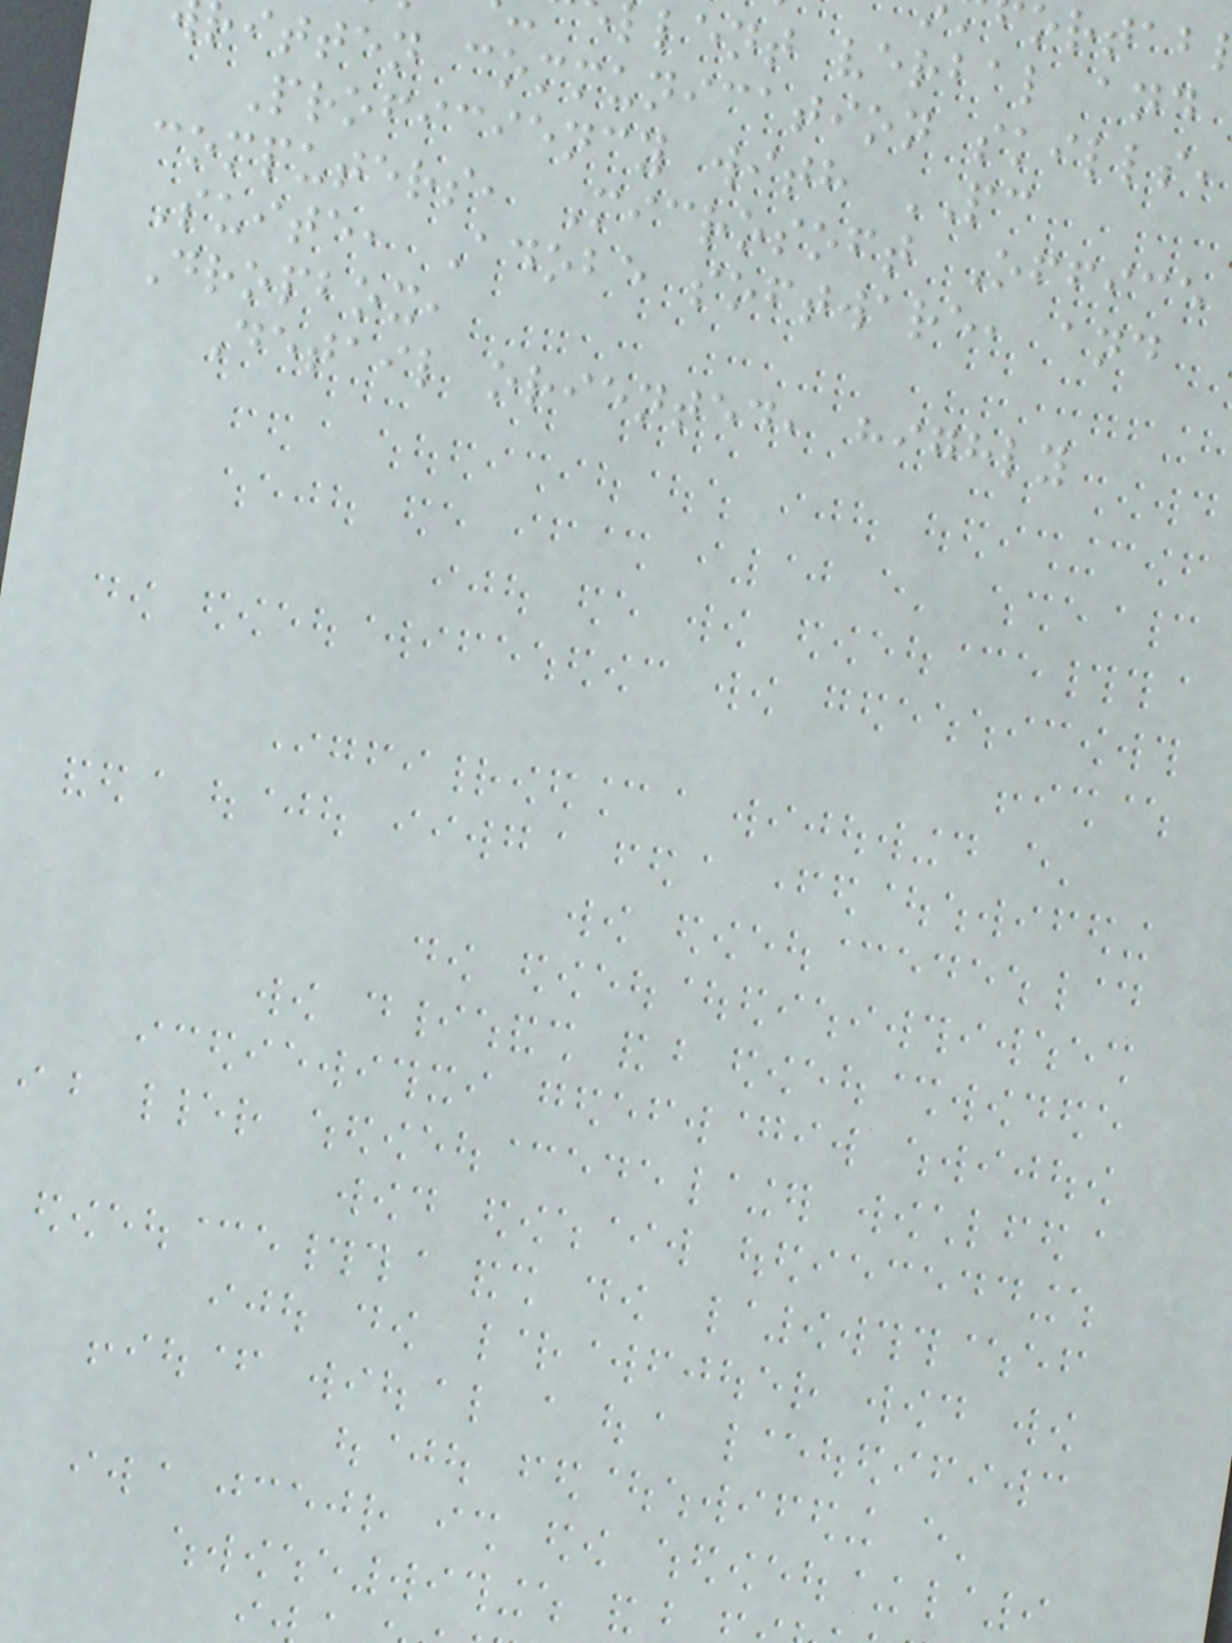llent verbal and
itten communication skills,
Proficiency with PC
computers, Microsoft Office
Suite, Adobe software, and
Dropbox,
Detail oriented, highly
